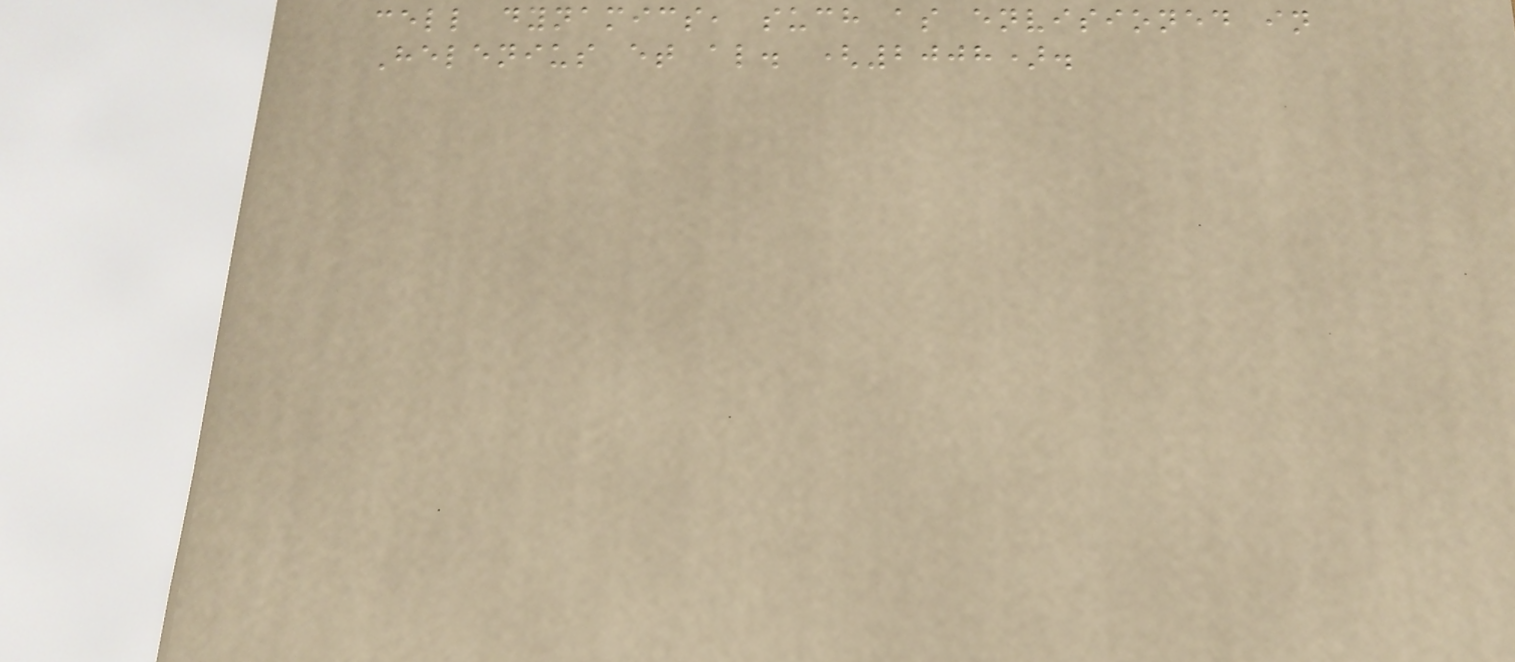cell dynamics, such as envisioned in
Helenius et al. (2008).
